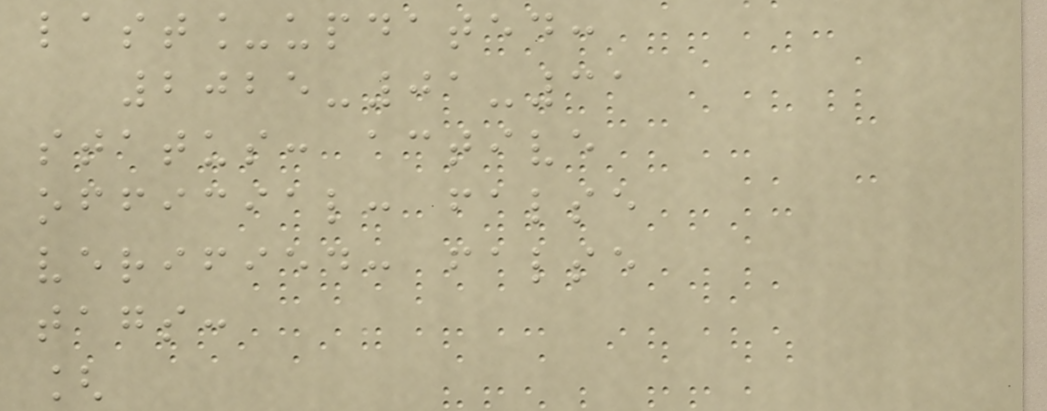last_updated:
2025-01-31
status: active
official: false
verified: false
tags:
[
